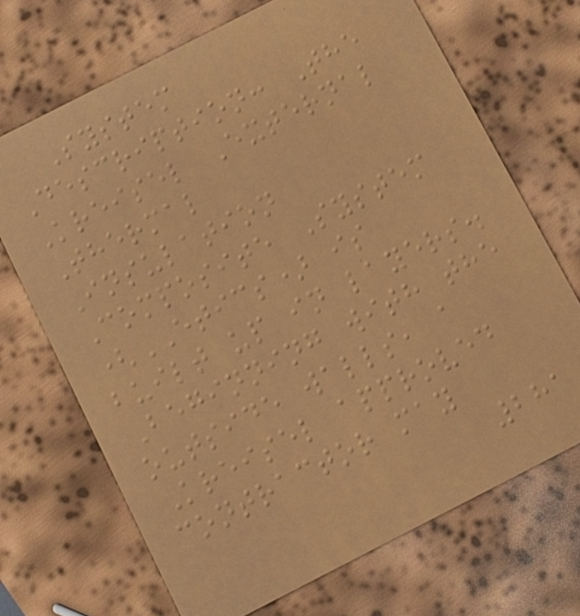System
Description: The
Kreisel External
Thermal
Insulation
Composite System
(ETICS) is
built up in layers.
Beginning with the
outside walls, a
Kreisel approved
contractor may
281
